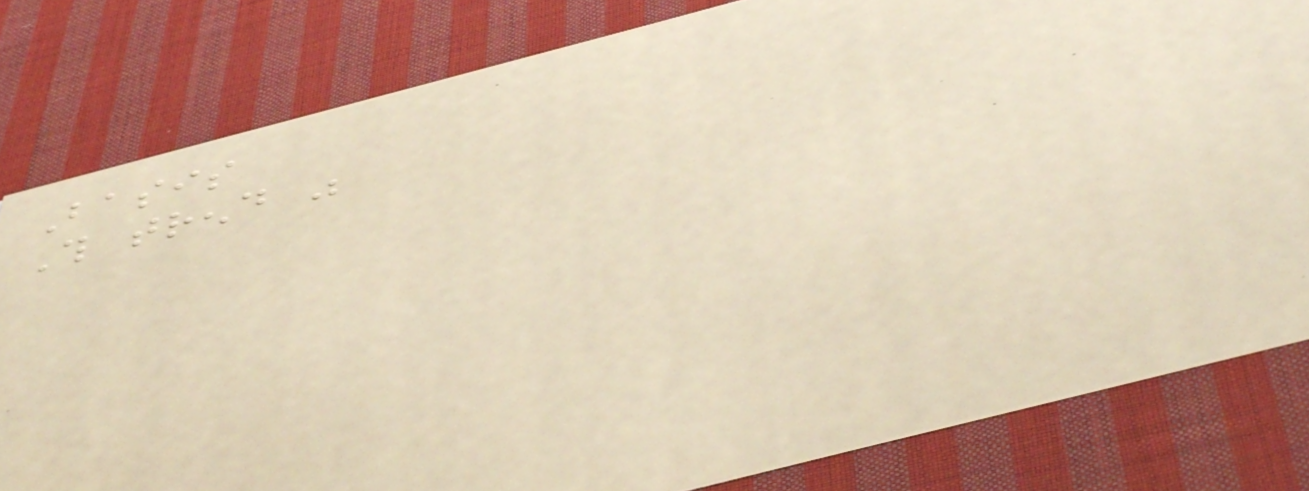Basis
This trend was
